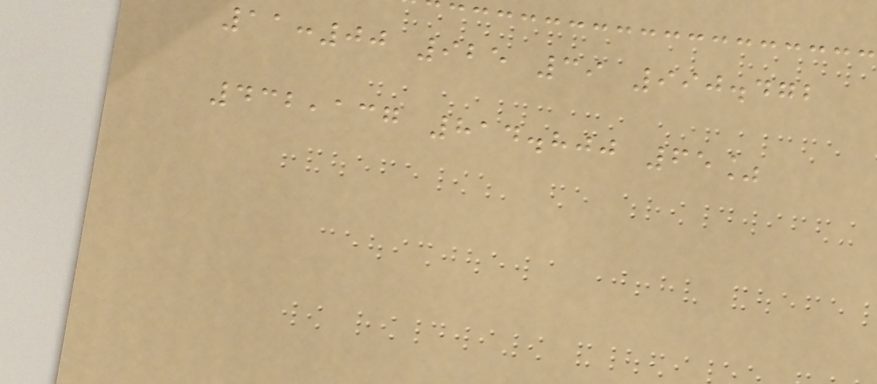11:00 925 39 990.472
432,137 814.800 65%
